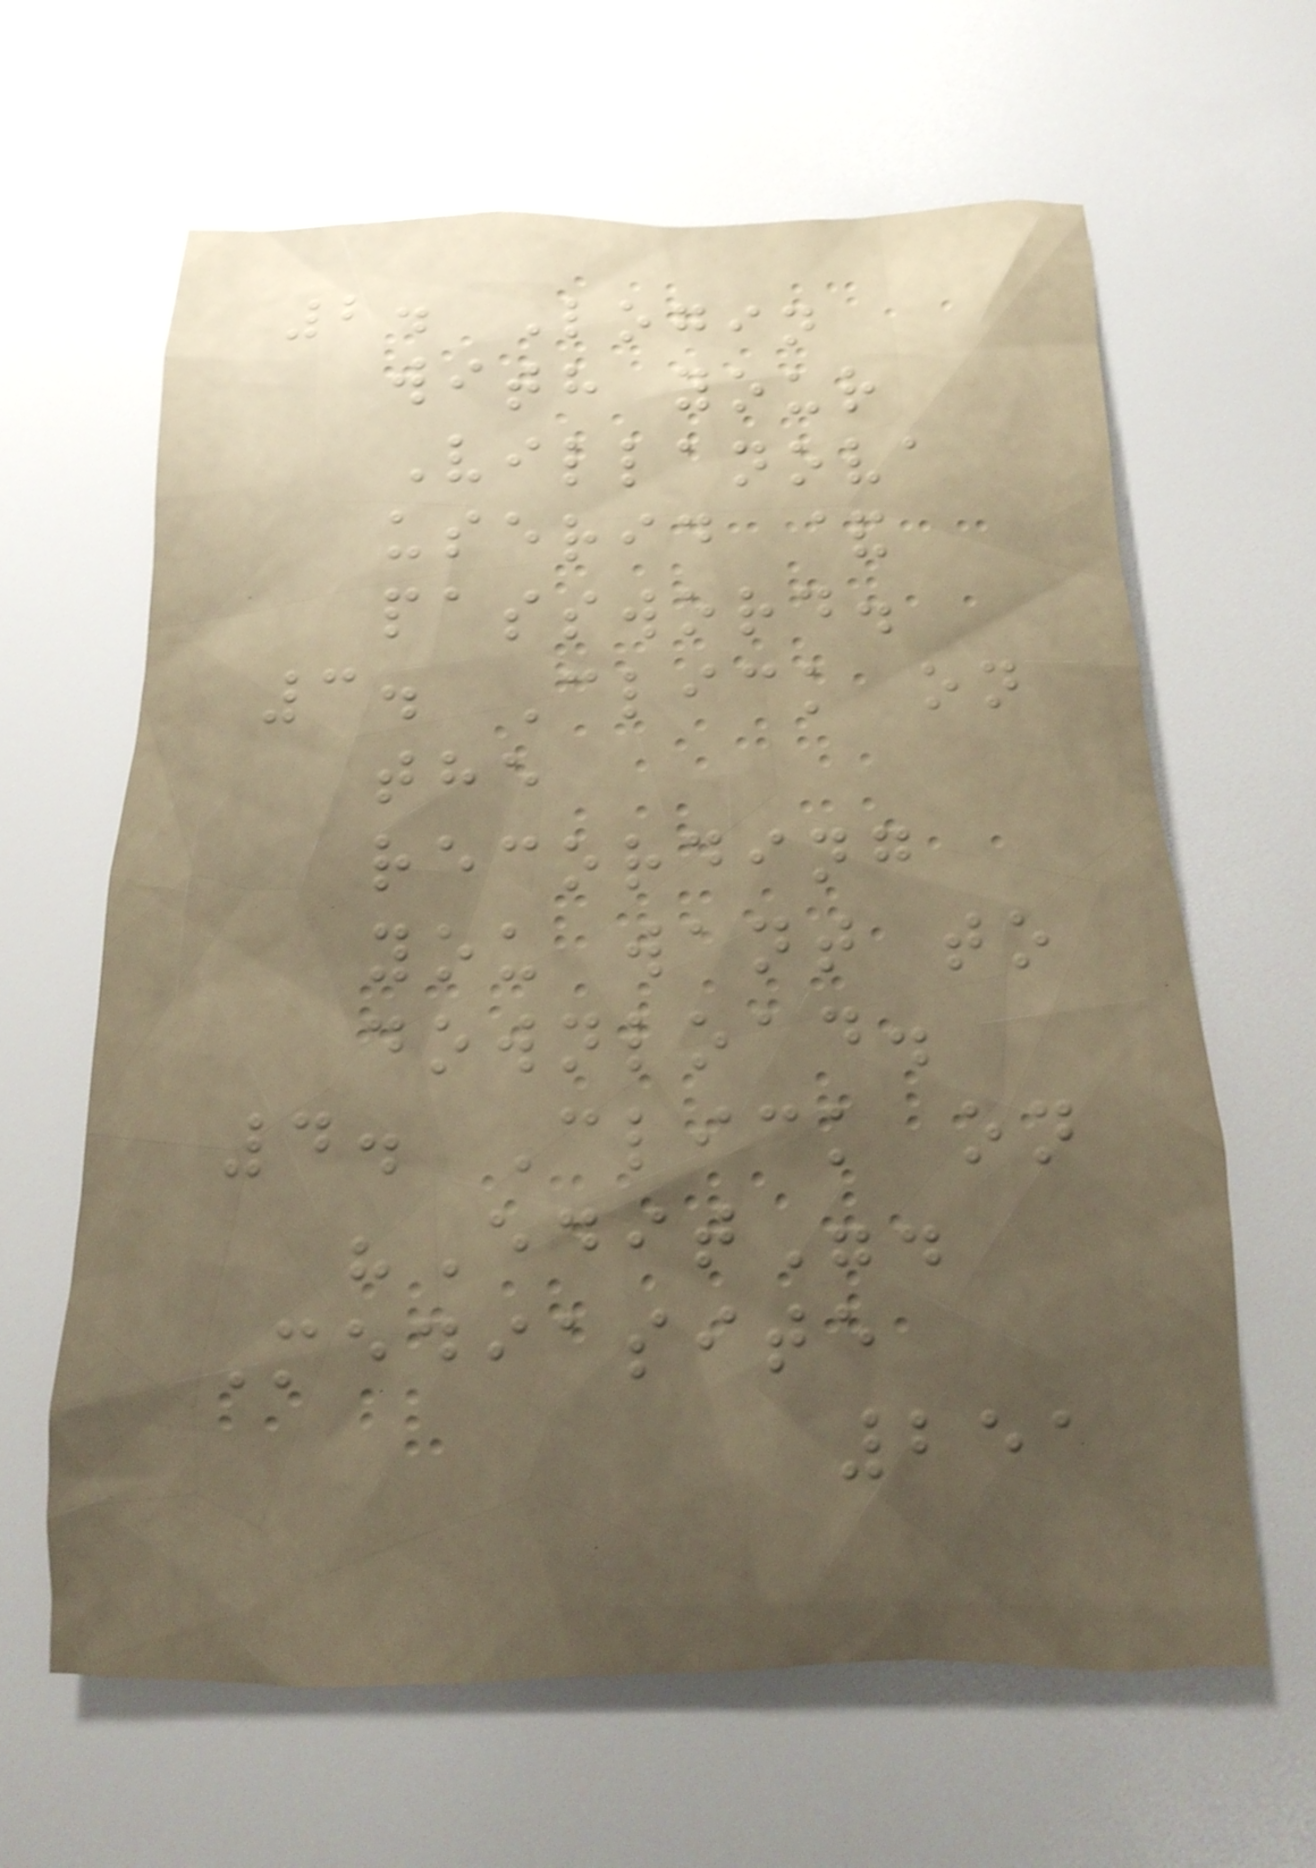2. Login
with your
Villanova
userid &
password.
3. Click on
the
recording
you want to
download.
4. Click on
"Edit".
Mediasite
251
